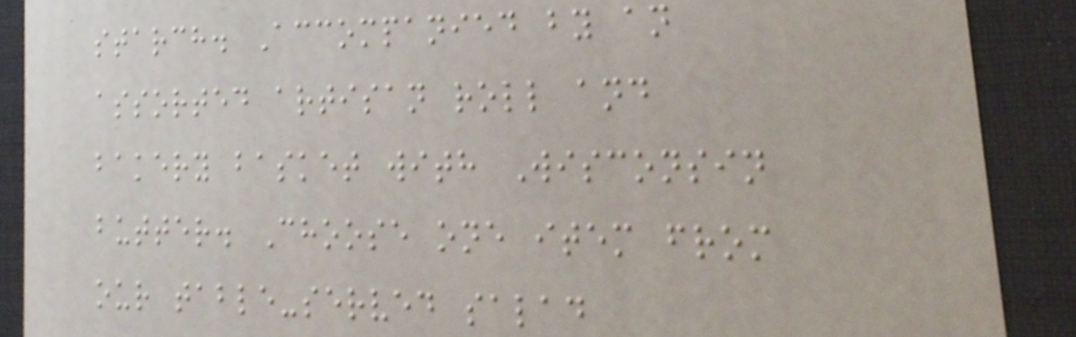starch. Accompanied by an
assorted artisan roll and
bakery basket with Wisconsin
butter. Choose one item from
our table-served salad
